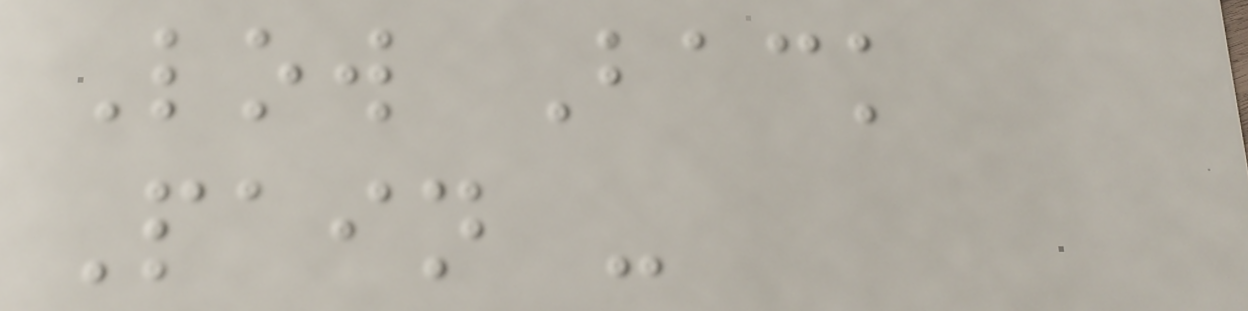Low Back
Pain -
